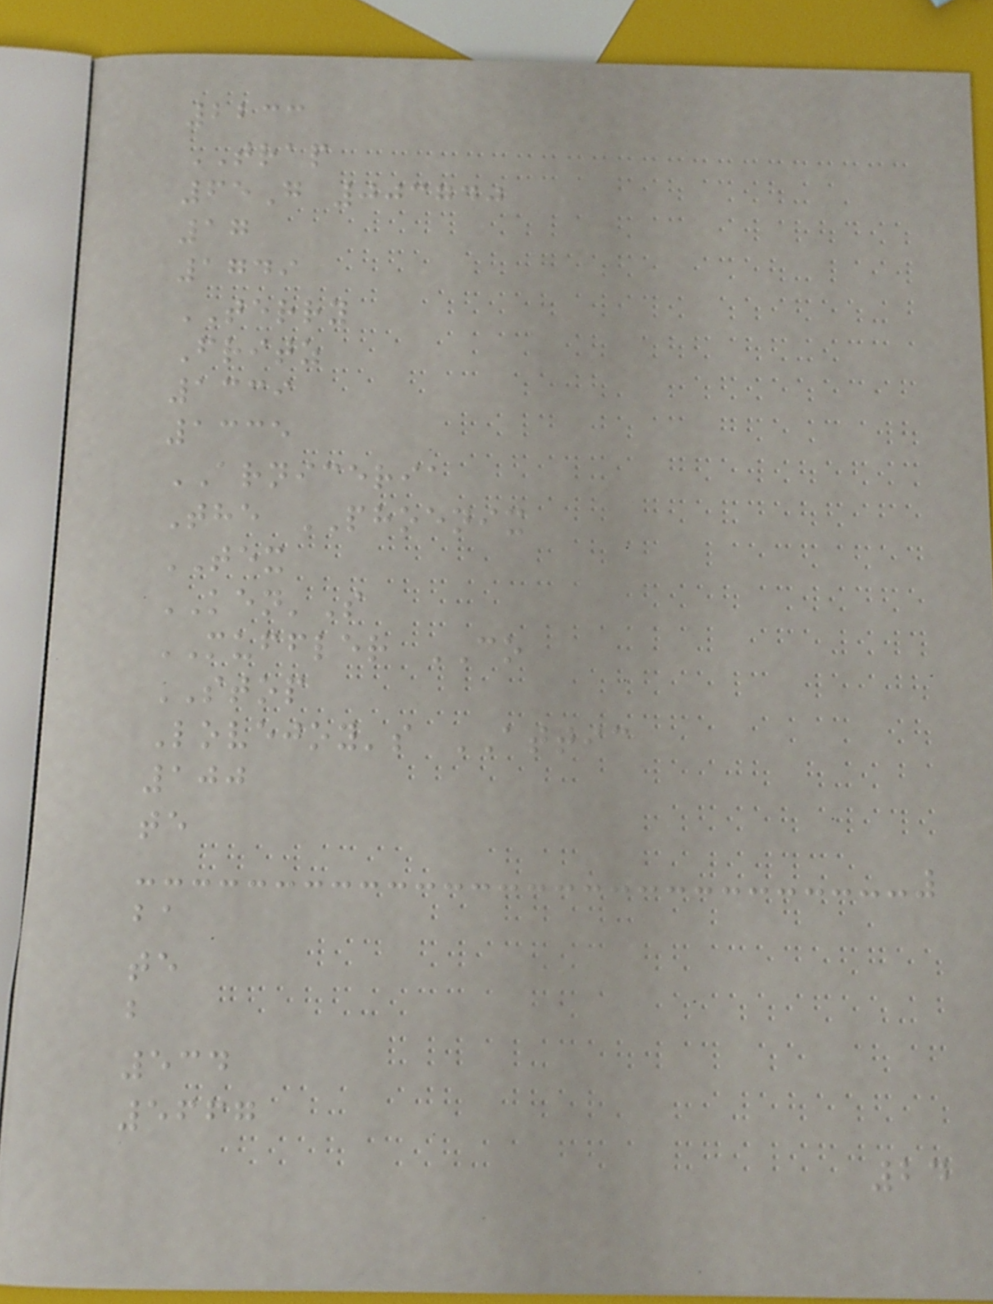2233
TRAP
65G 003740
17
1749
TERRY
Fritz
1339
1335
ARNICERIA
The PHOENIX
TEX
KEN'S
MUFFLER CO
STOP
Lovejoy's ATTIC
100
te
ba
te
b
534
5667
24
